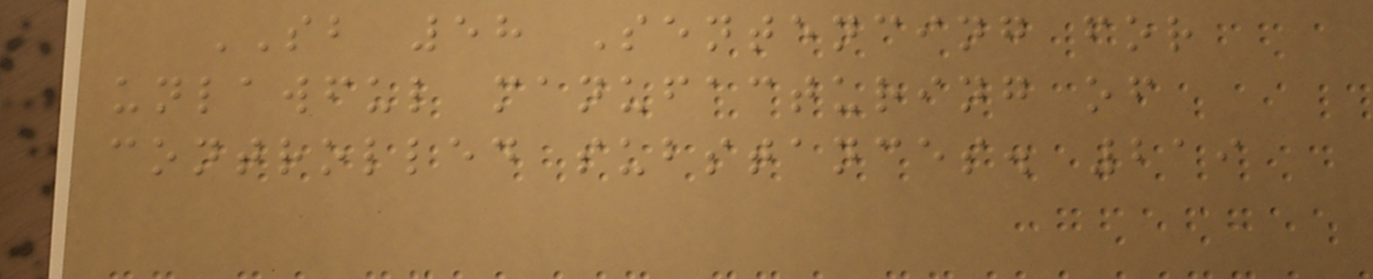SB 58 Sentencing for
unlawful manufacturing of
controlled substances. 219
